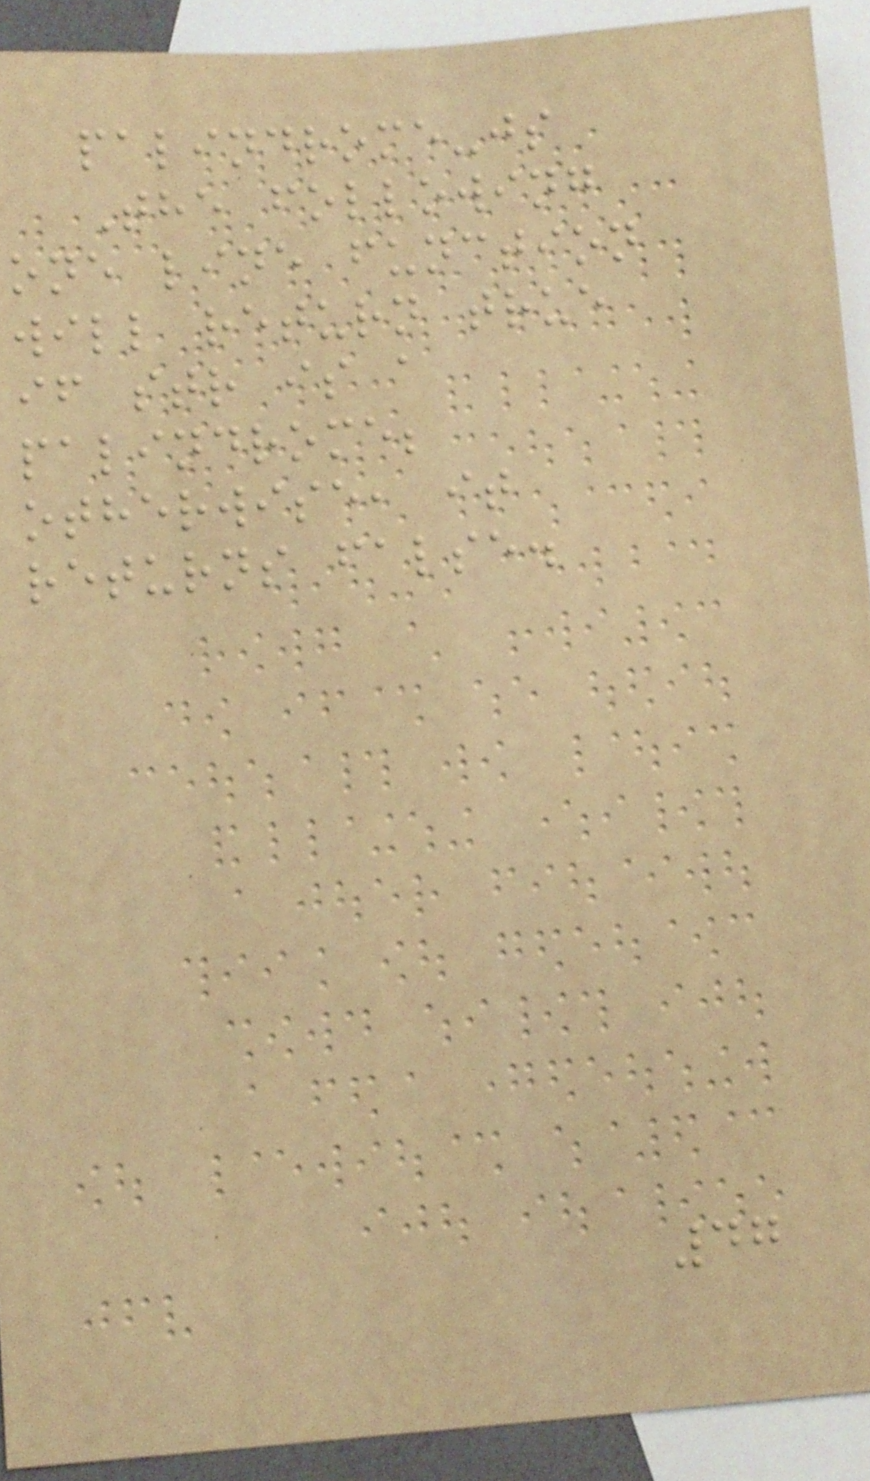palindrome-js
The following
one line function
will return true
if str is a
palindrome;
otherwise, it
returns false.
47
